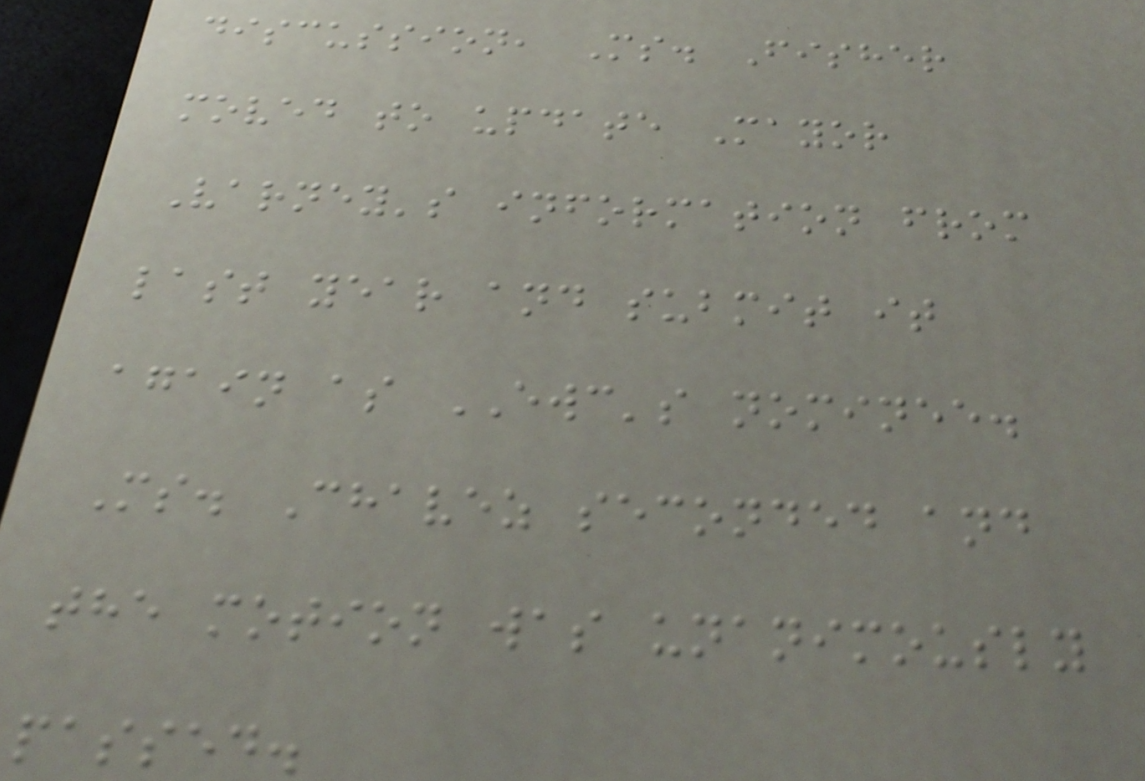discussion, Ms. Fisher
moved to update Mayor
Varney's information from
last year and submit it
again as EWC's nominee.
Ms. Chavez seconded and
the motion was unanimously
passed.
